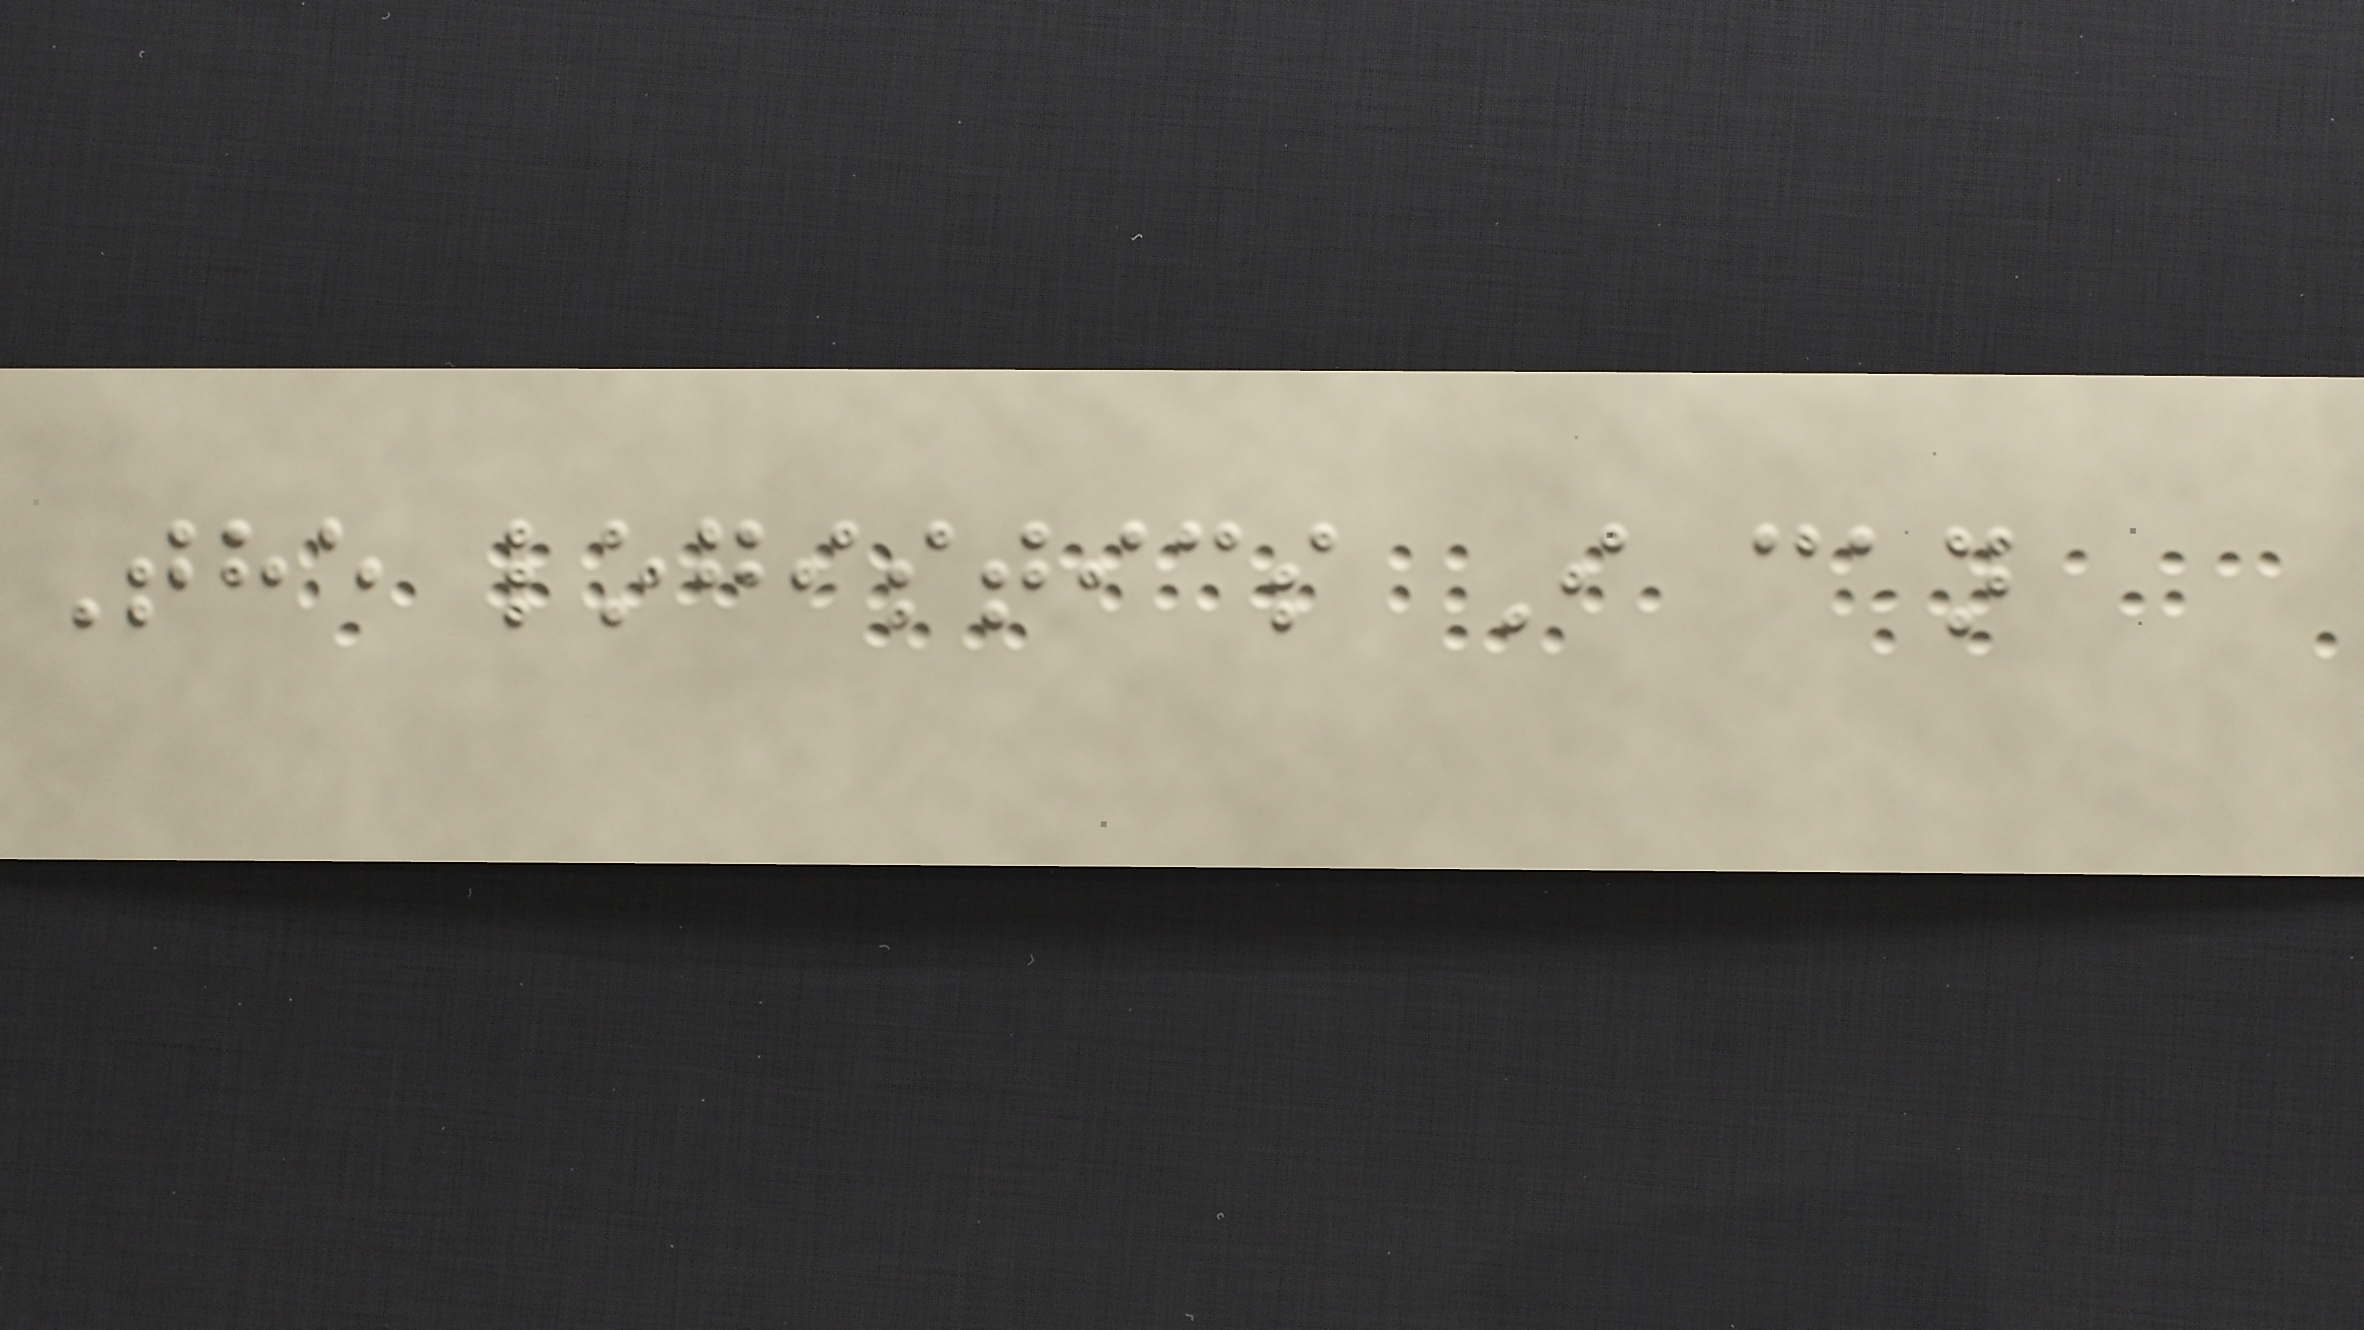The logistics I can
